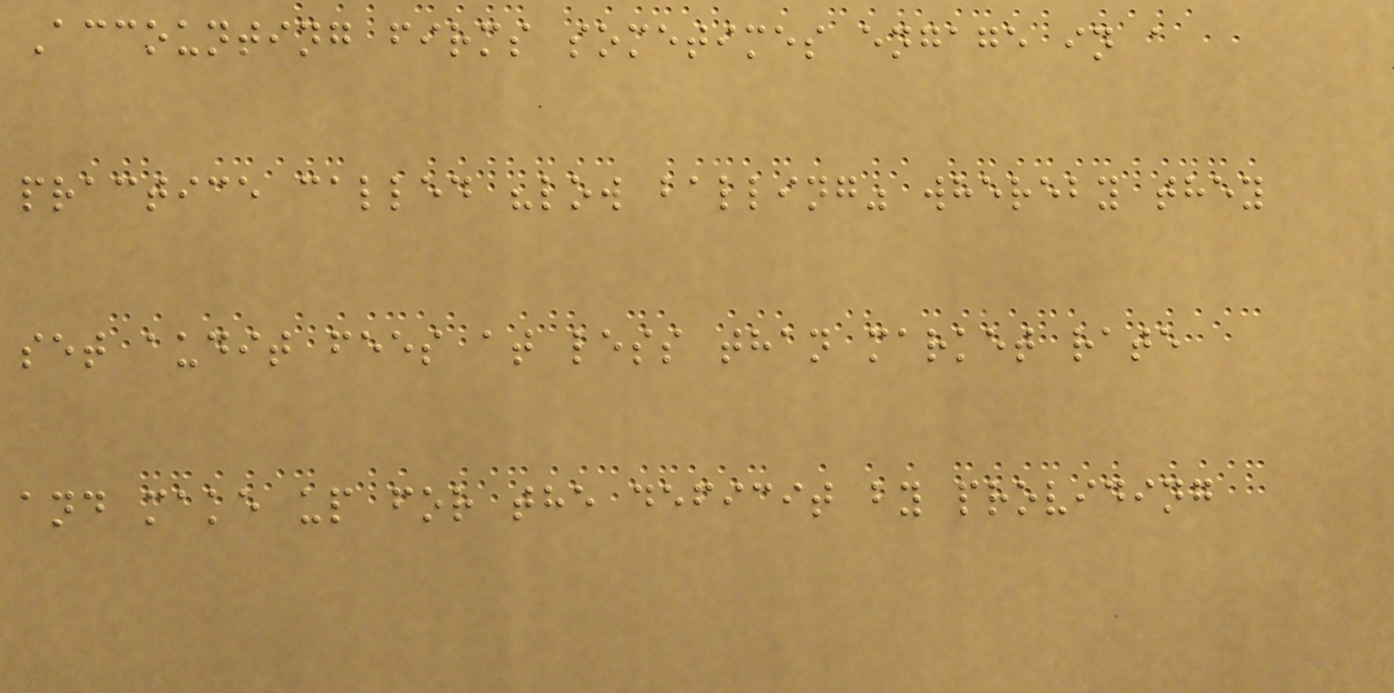Accounting firms sometimes engage in a
practice called "low balling" whereby they
set audit fees at less than market rate
and make up for the deficit by providing
